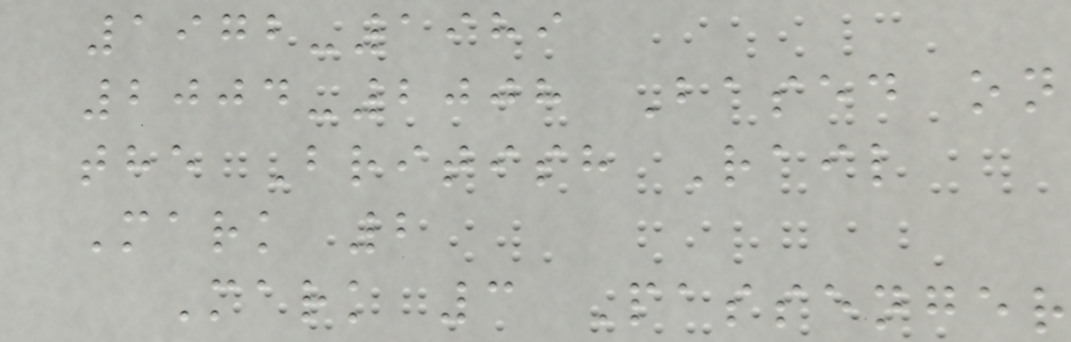1972-1989
2004-2008 Based on
the British Rail
Mark 2
Mark 3 Passenger
